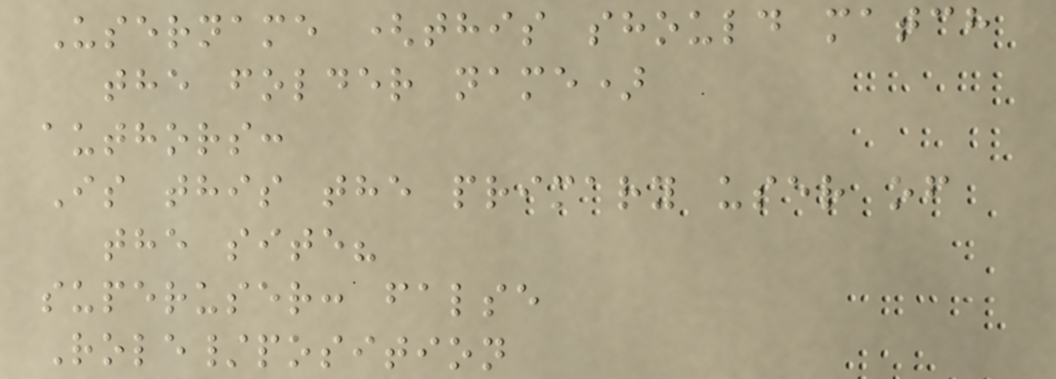Username (this should match
the folder name)
authors:
Is this the primary user of
the site?
superuser: false
Role/position
